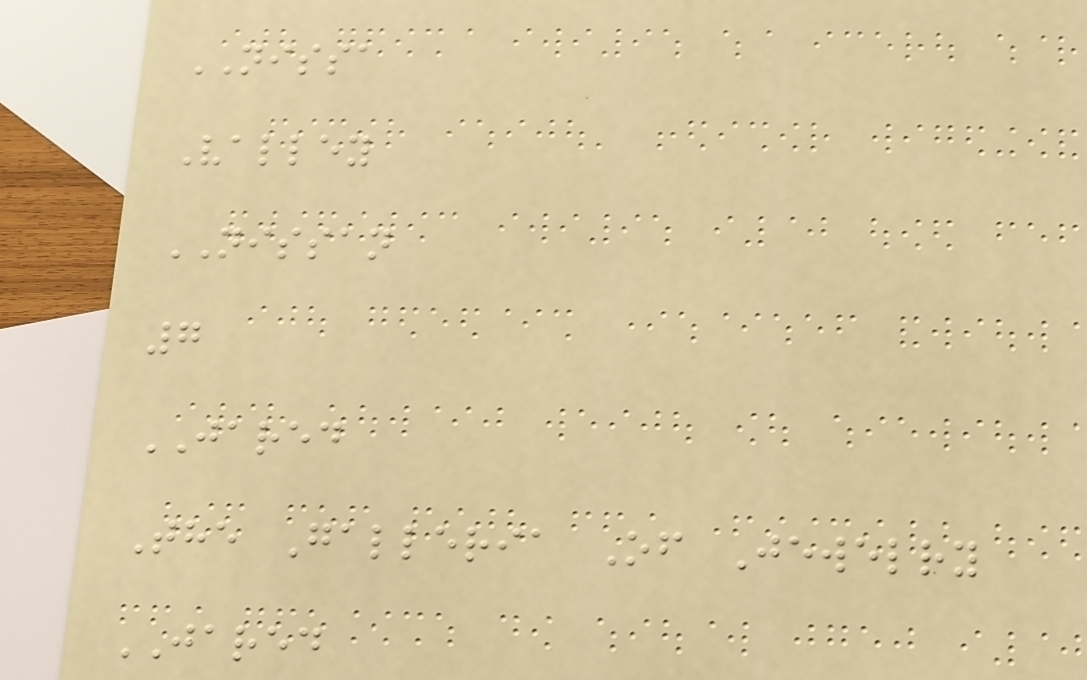NISSA
Valley
NISSAN
7
JARED
The Galleria Of Jewelry
JARED
